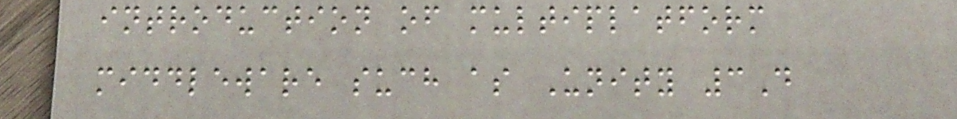introduction of multiplatform
middleware such as Unity 3D
